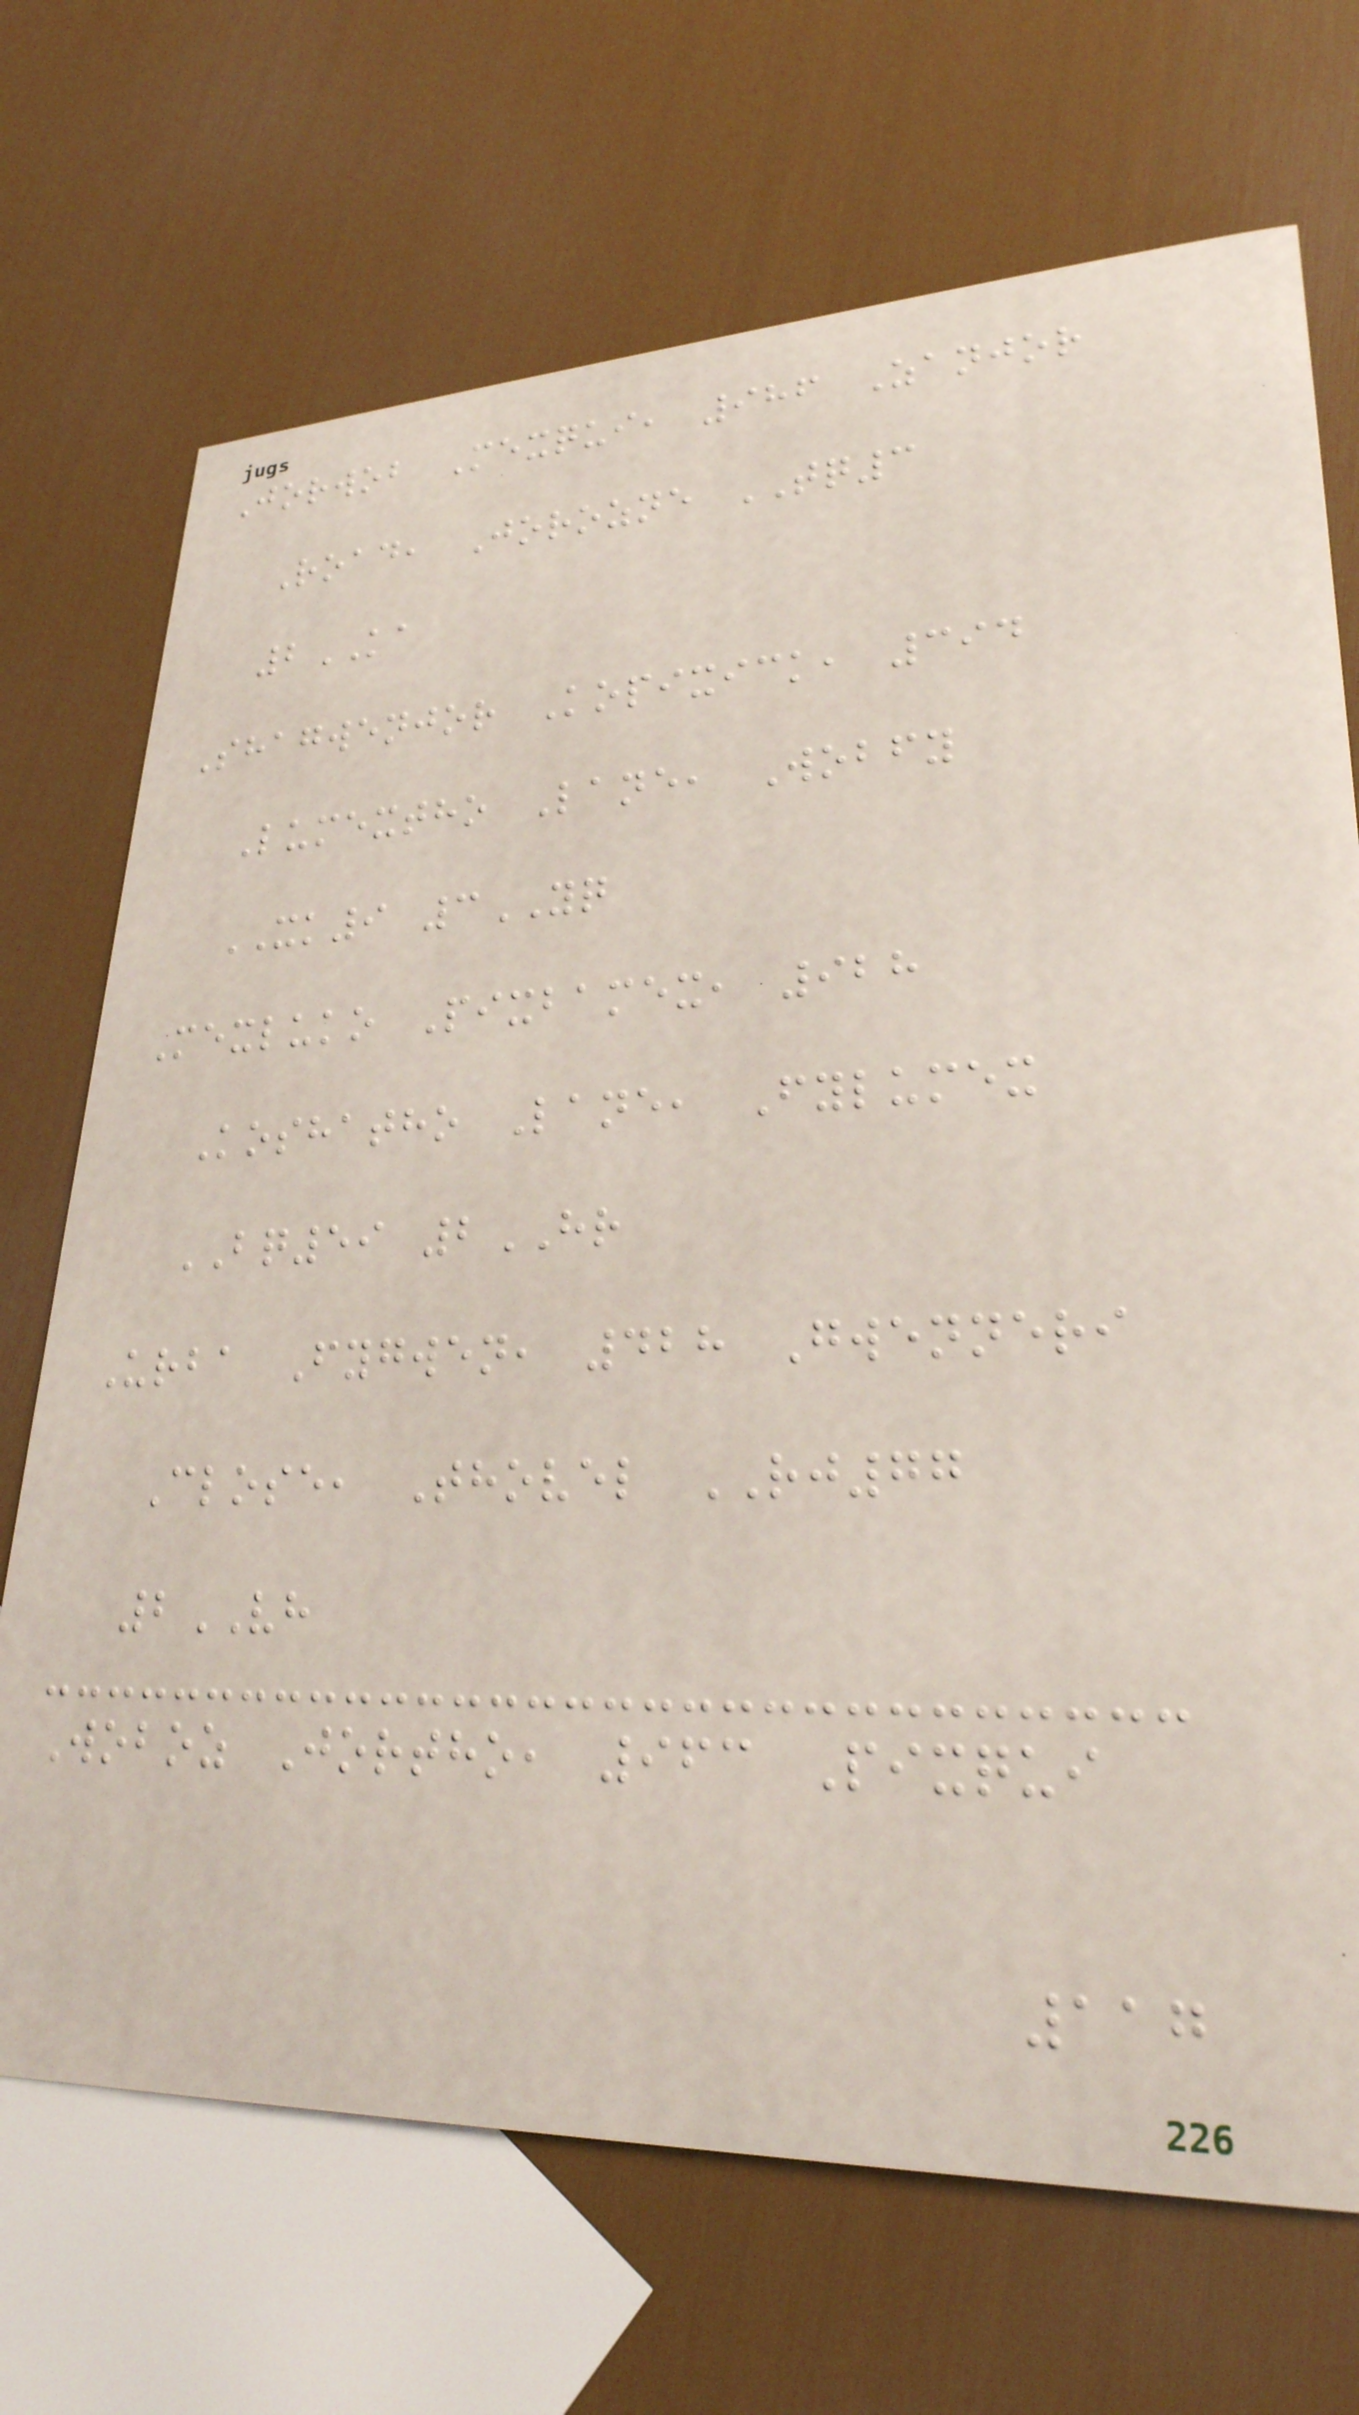Jorwob Mexqui, 986 Zanjor
Road, Jorozne TQ3
2KA
Shagwenjor Kopixick, 394
Lumextho Lane, Wobfy
XK9 3YQ
Mexluko Pixbamex, 928
Koshatho Lane, Fylumex
BQ59 2HR
Urba Fygwen, 428 Gwenneri
Close, Thovel RJ77
2VH
Woboz Jortho, 963 Pixqui
117
